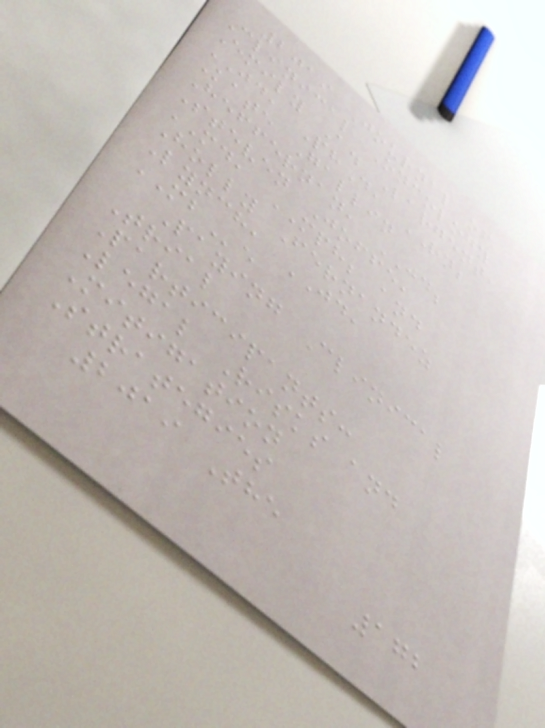2019 Journal of
Clinical Oncology
Emily A. Largent,
JD, PhD, RN;
Kate Gallin
Heffernan, JD;
Steven Joffe,
MD, MPH; and
Holly Fernandez
Lynch, JD,
MBe
Paying Clinical
Trial
Participants:
Legal Risks and
Mitigation
Strategies
2019 The
172
